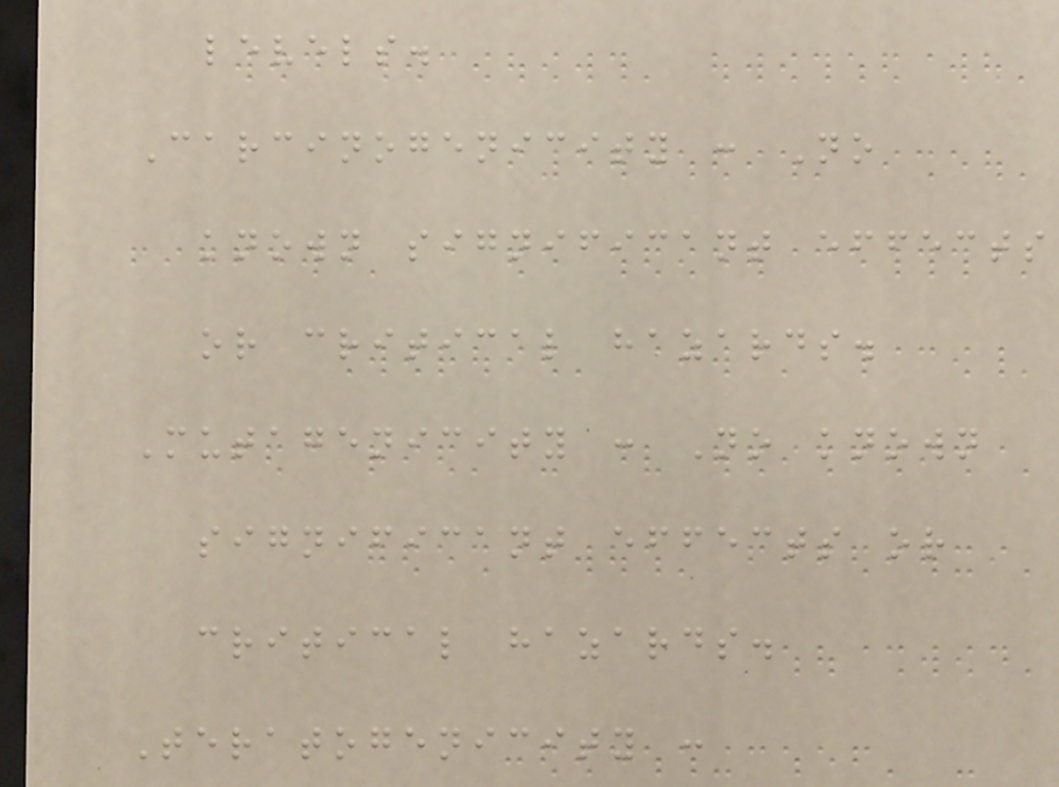levels.
Carcinogenicity : No
known significant effects
or critical hazards.
Mutagenicity : No known
significant effects or
critical hazards.
Teratogenicity :
